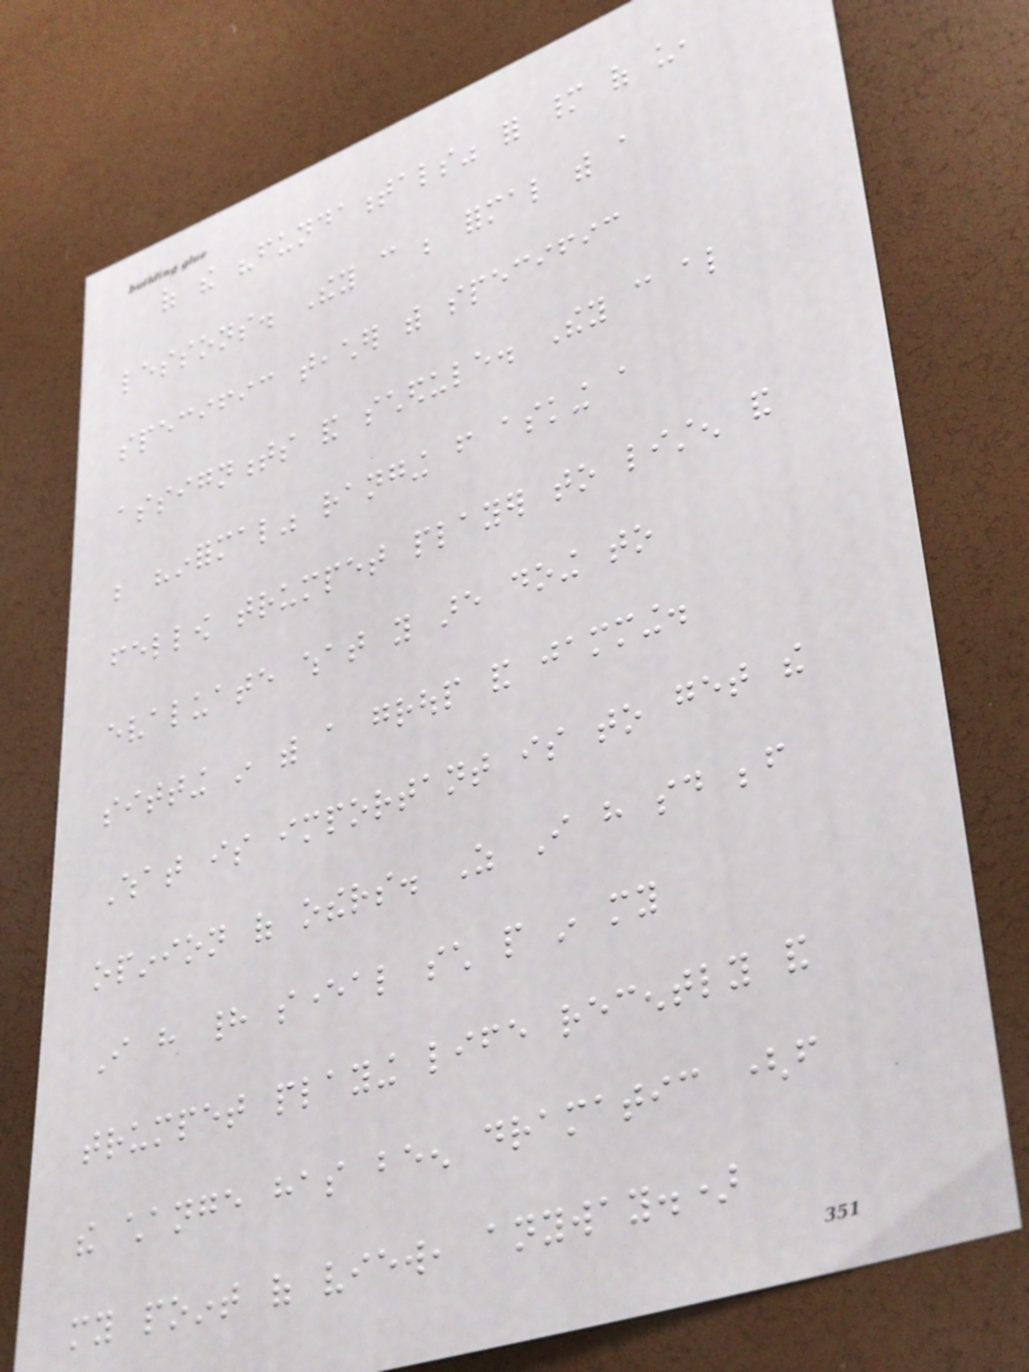of the "fundamentals" for many of us,
lessons. They can be formal with a
specific teacher with specific
assignments and schedule. They can also
be "informal" ranging from asking a
fellow trumpet player to listen and
evaluate what you are doing to
sitting in with a group and jamming.
What is important is to get the
opinion of others. As I have said before
I have had several such people in my
trumpet playing life recently and
the change has been dramatic (from
my point of view, anyway.)
